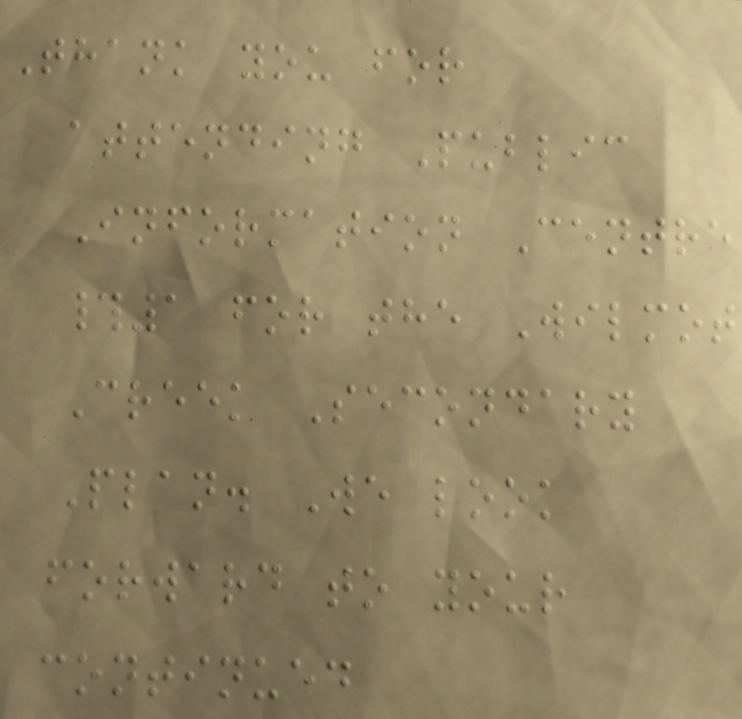Thank you for
attending Public
Information Centre
#1 for the Wilmot
Creek Secondary
Plan. We look
forward to your
continued
